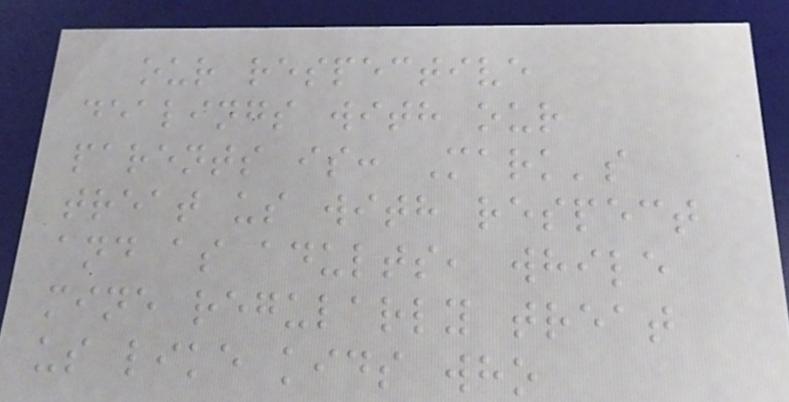our respective
dealings with our
parents is: Mark's
treat us with respect
and as adults, while
mine regularly treat
us like kids who
